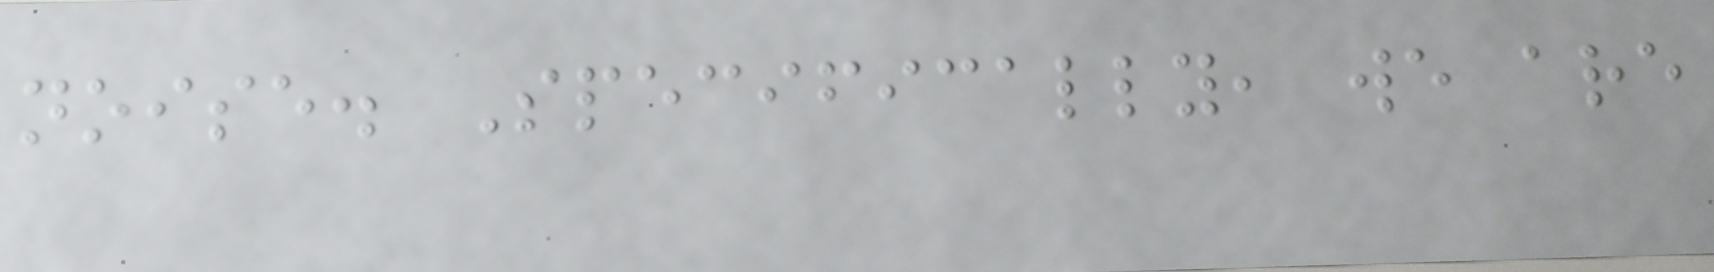noise. Specifically, we are
